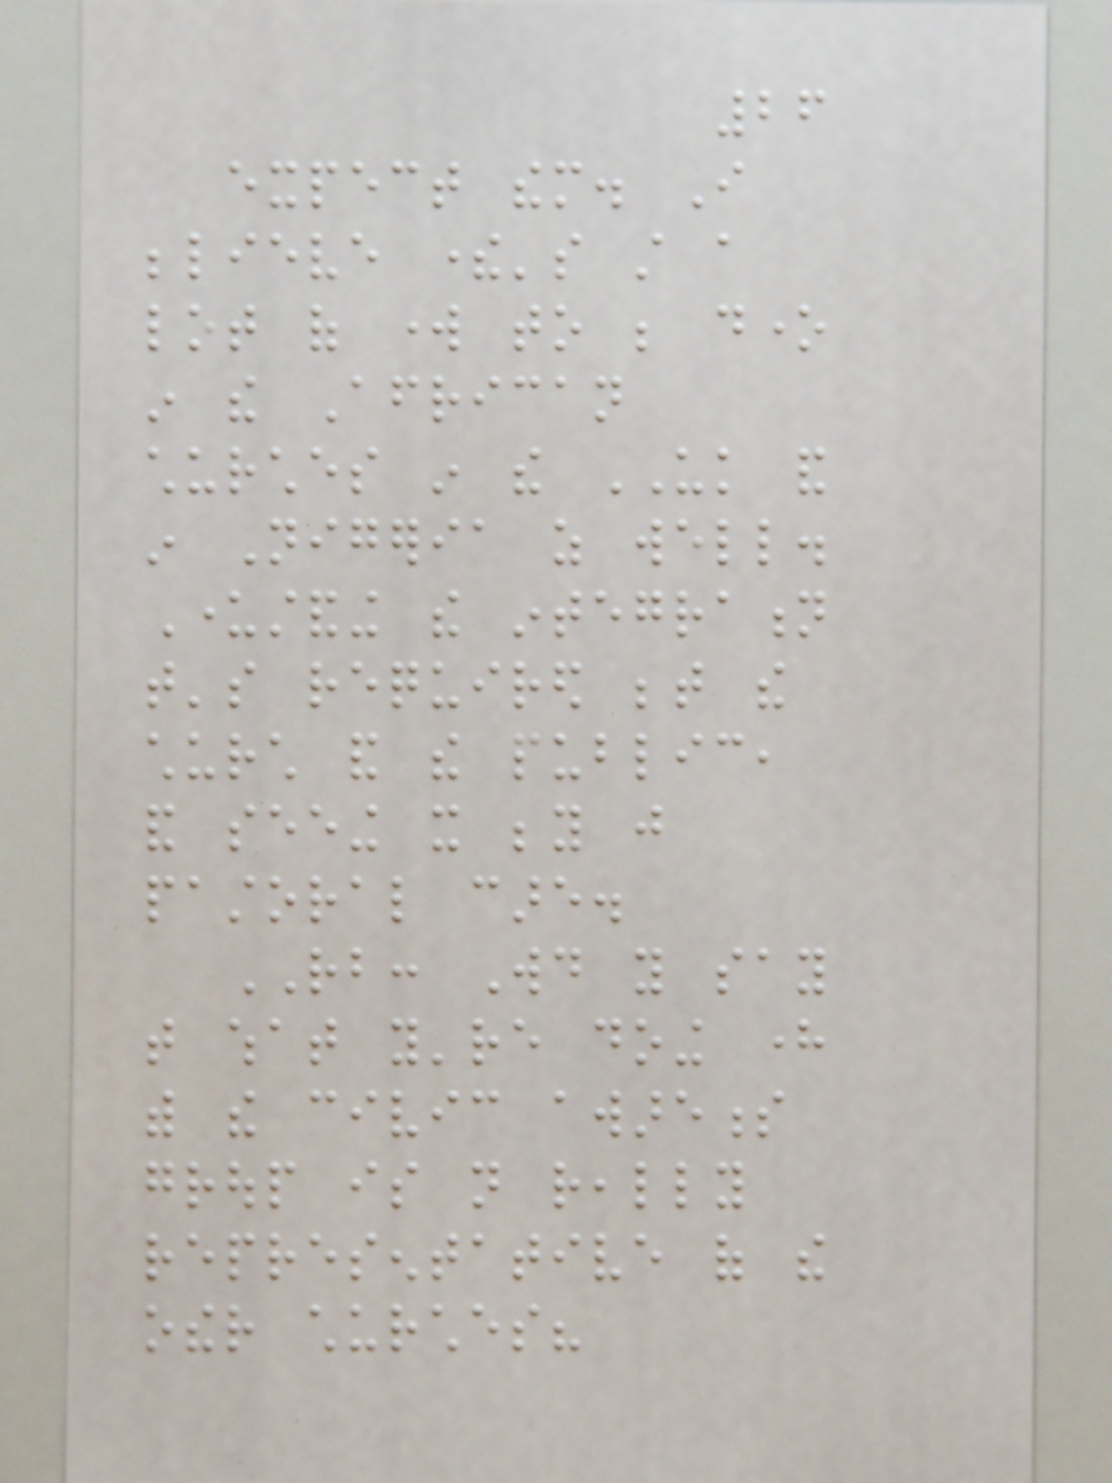26
expect them. I
believe there's still a
lot of work to be done
in the African
churches in the UK and
in Nigeria as well.
Understanding the integration
that's required between the
church and the public,
and seeing it beyond just
pastoral care.
RB: Would you say
that what you're doing here
with the civic awareness
group is not really
representative of the
other churches?
